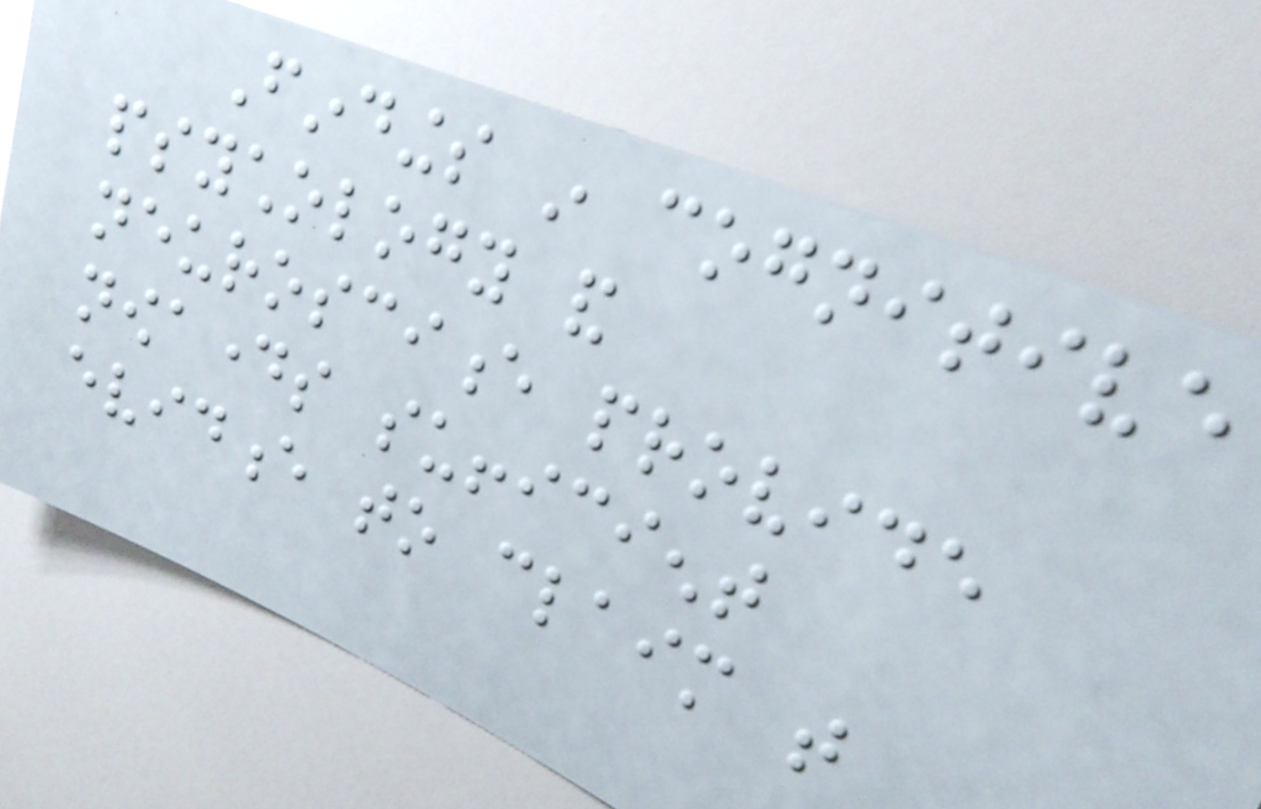Findings in cognitive
psychology and
neuroscience provide
nowadays sufficient
evidence to claim that
